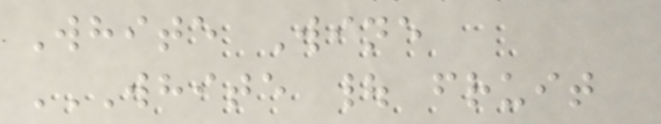White Wine
WHITE | FRUIT
